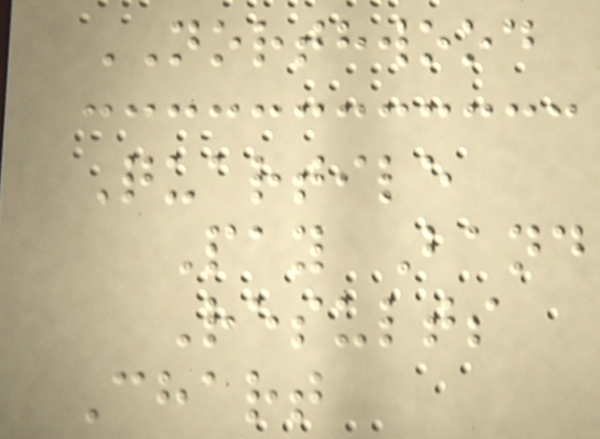NORTHWOOD
Quartile
Pay Band
Results
Chart
